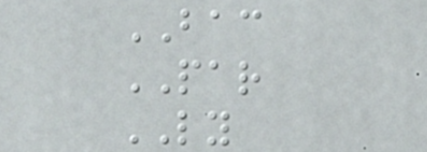BAC
PAR
LY
